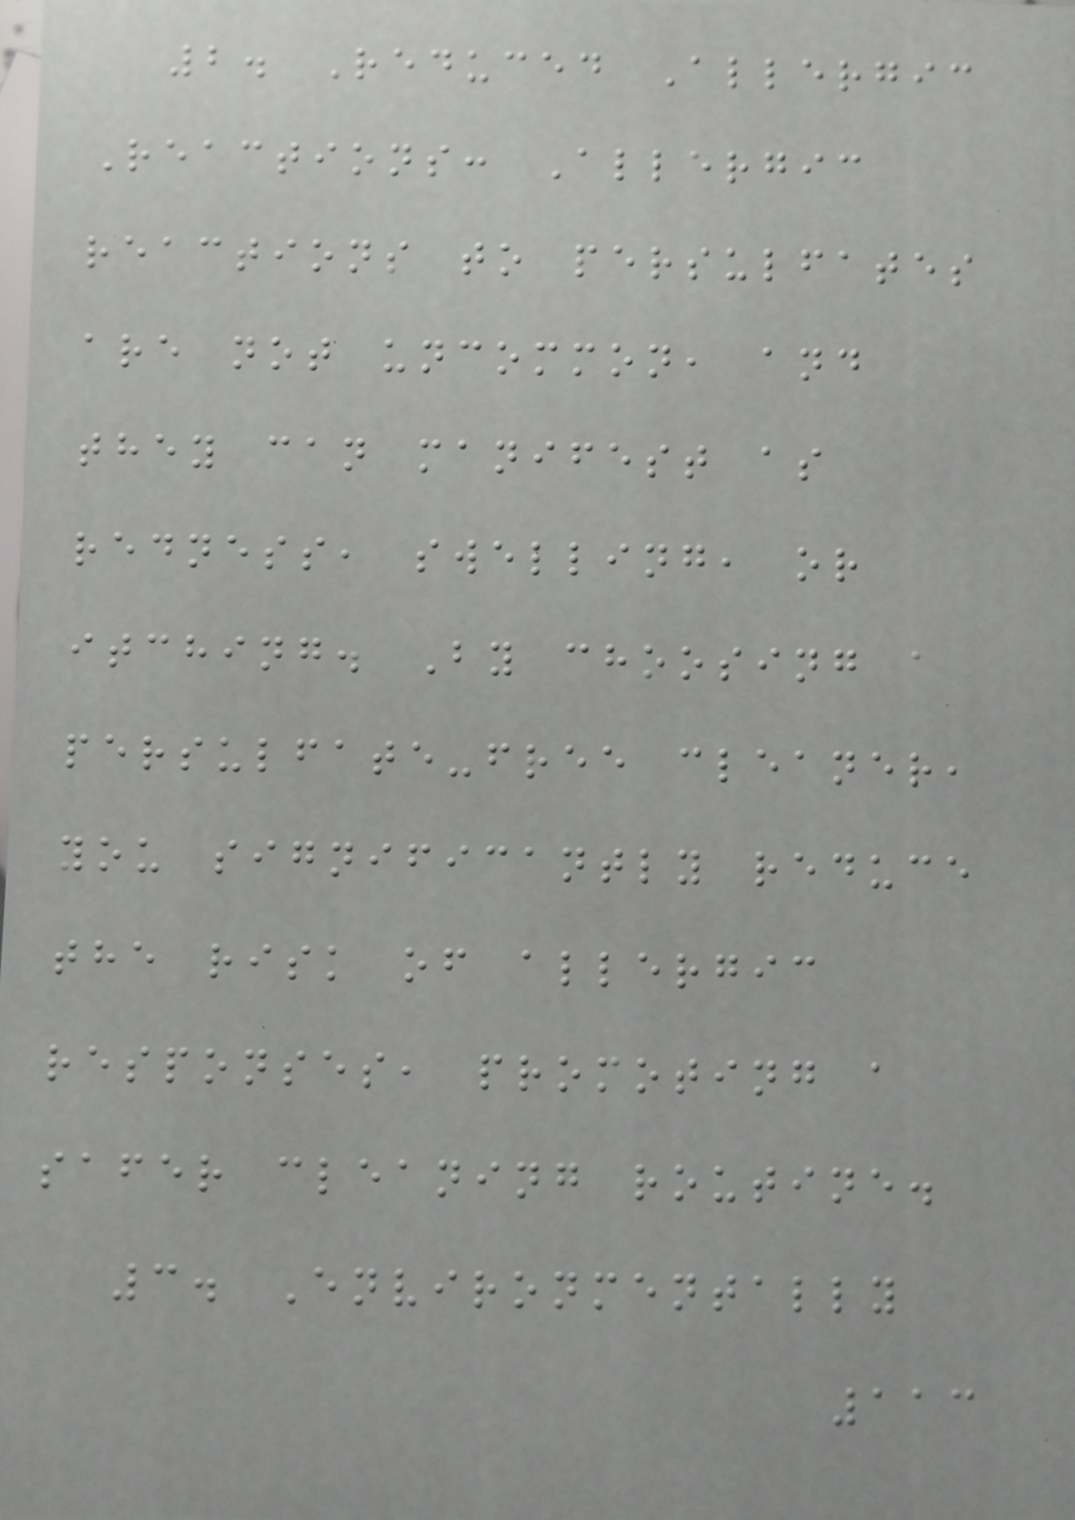2. Reduced Allergic
Reactions: Allergic
reactions to persulfates
are not uncommon, and
they can manifest as
redness, swelling, or
itching. By choosing a
persulfate-free cleaner,
you significantly reduce
the risk of allergic
responses, promoting a
safer cleaning routine.
3. Environmentally
113
